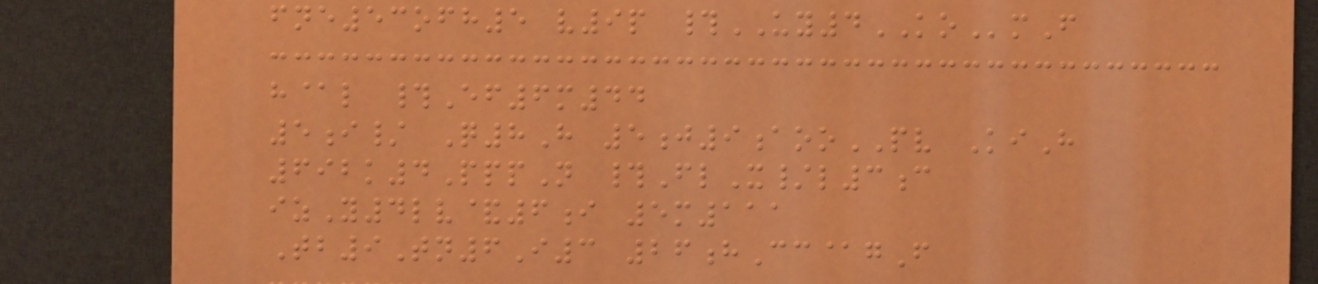fne53ofh5 v9p #UY4KOmF
h@l #Ef6m44
5i/ Q8H 5j9aooPV KiH
692k4PppN #FlX/l3c
izY4lv&6i 5m111
Tb9Tn6I3 26hCc@gF
